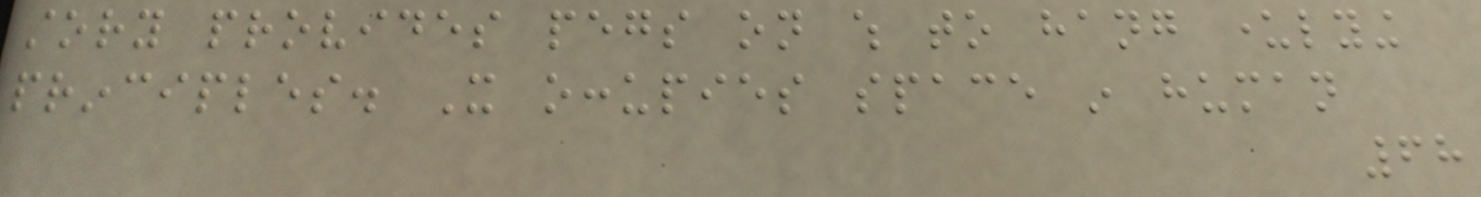story provides pegs on which to hang underlying
principles. It occupies space in human
68
